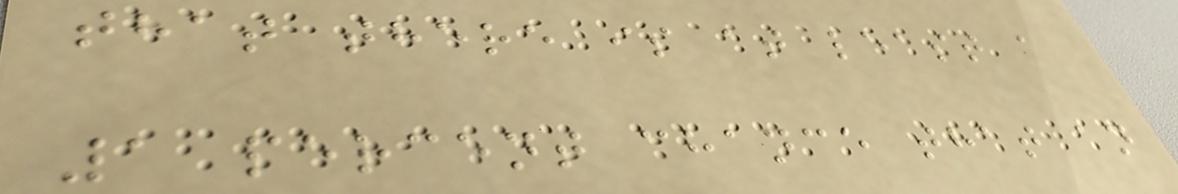that there is at least a
1 percent chance that an
